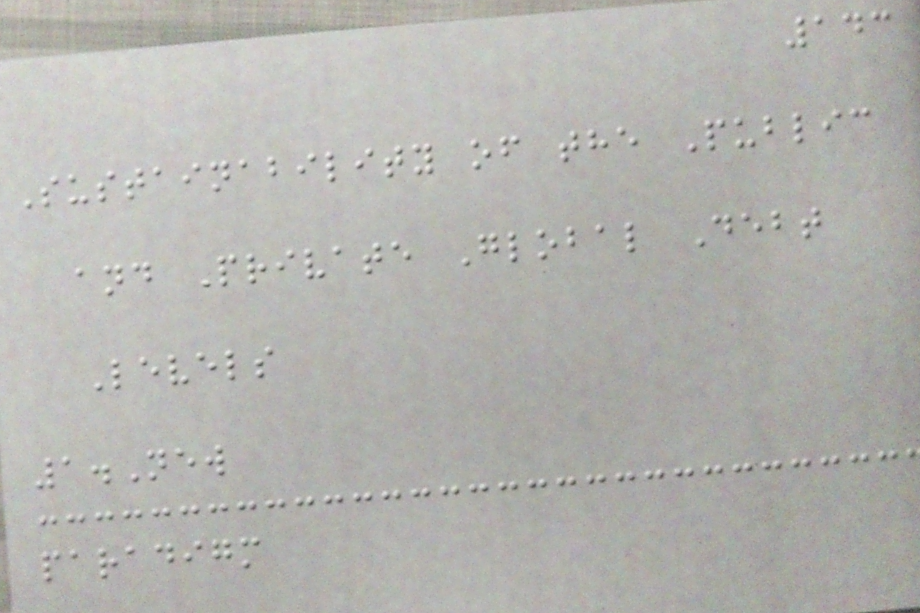143
Sustainability of the Public
and Private Global Debt
Levels
1.New
paradigm
